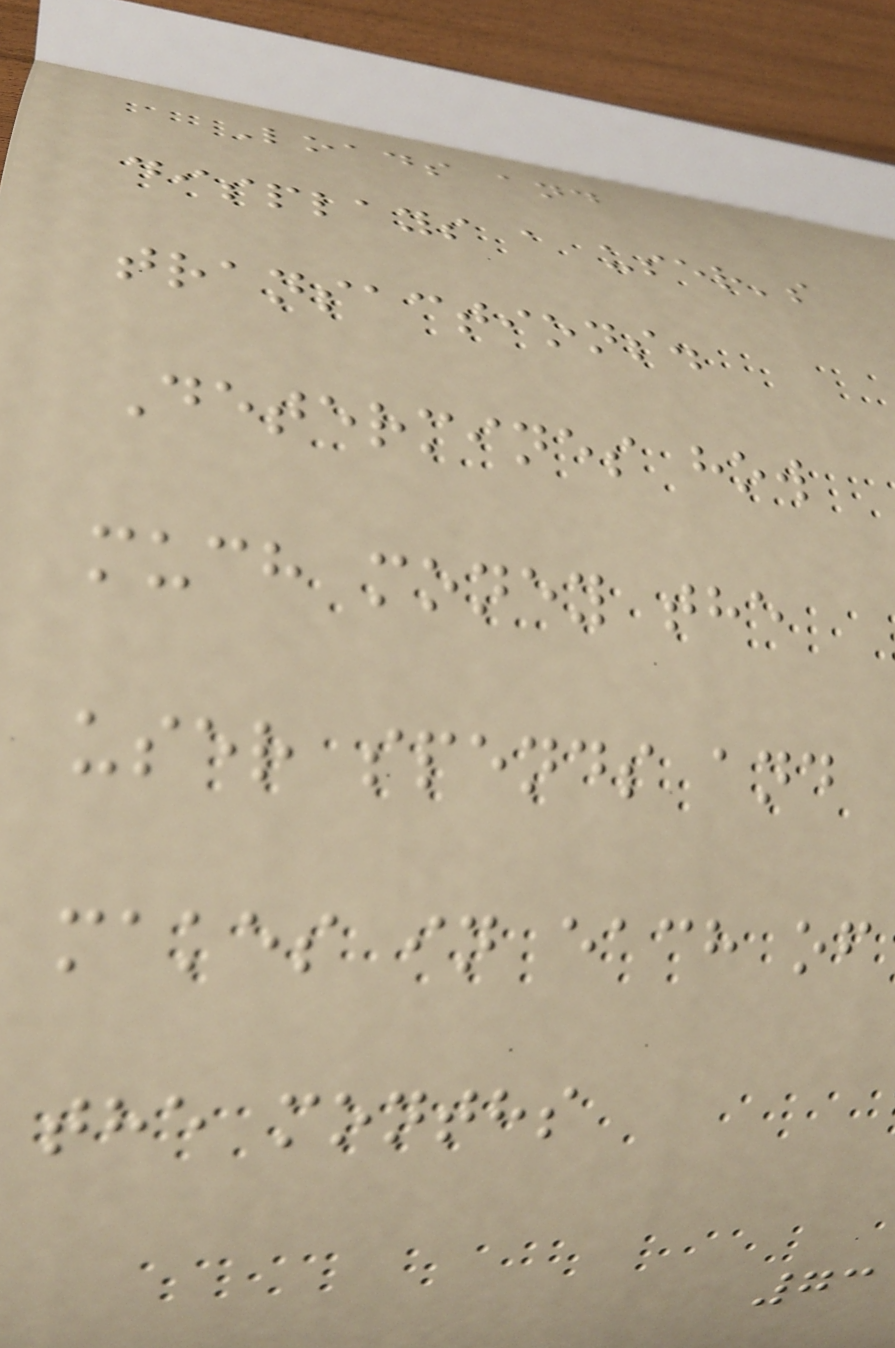Loads and
displays a user's
transactions.
Determines how
much money the
user spends and
makes in each of
the months
73
